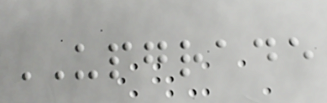UPGRADE
